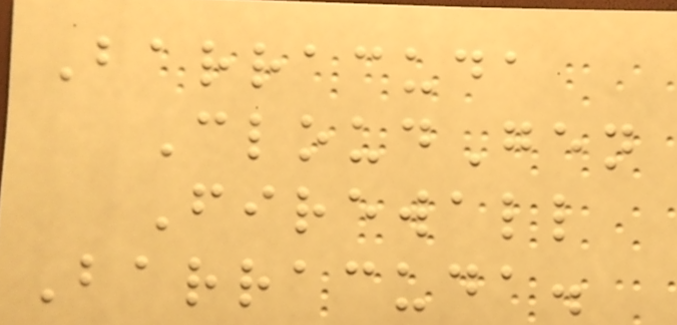Barracuda
CloudGen
Firewall
Barracuda.
